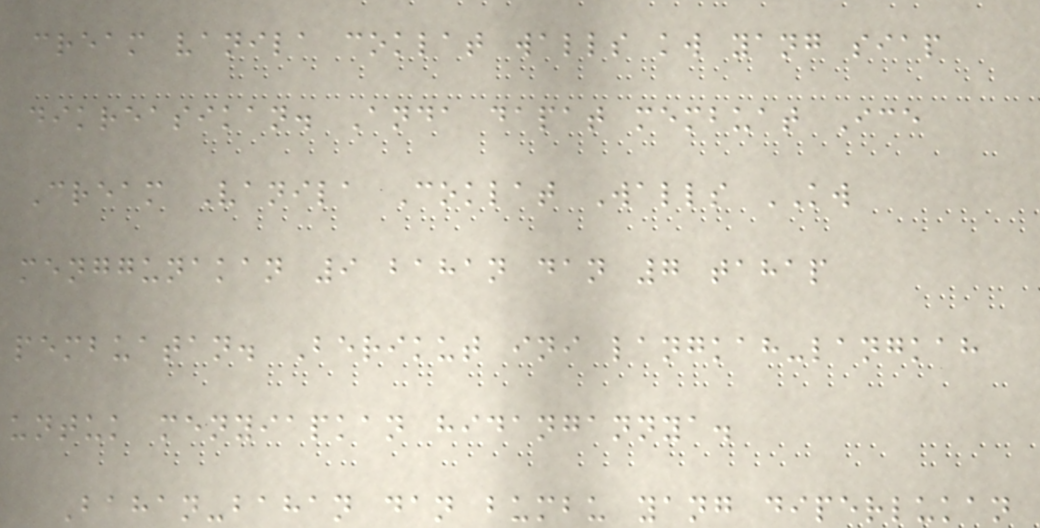cream vanila coklat walls kw yang siap
dikreasikan. Anda dapat membuat Ice
Cream Vanila Coklat Walls KW
menggunakan 9 bahan dan 7 tahap
pembuatan. Berikut ini langkah-langkah
untuk menyiapkan hidangannya.
Bahan-bahan dan bumbu yang diperlukan
